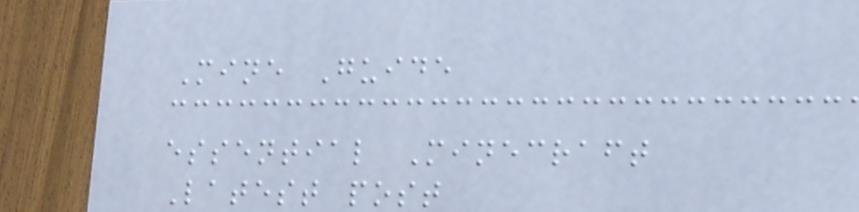Mine Guide
essential Minecraft
Latest post
